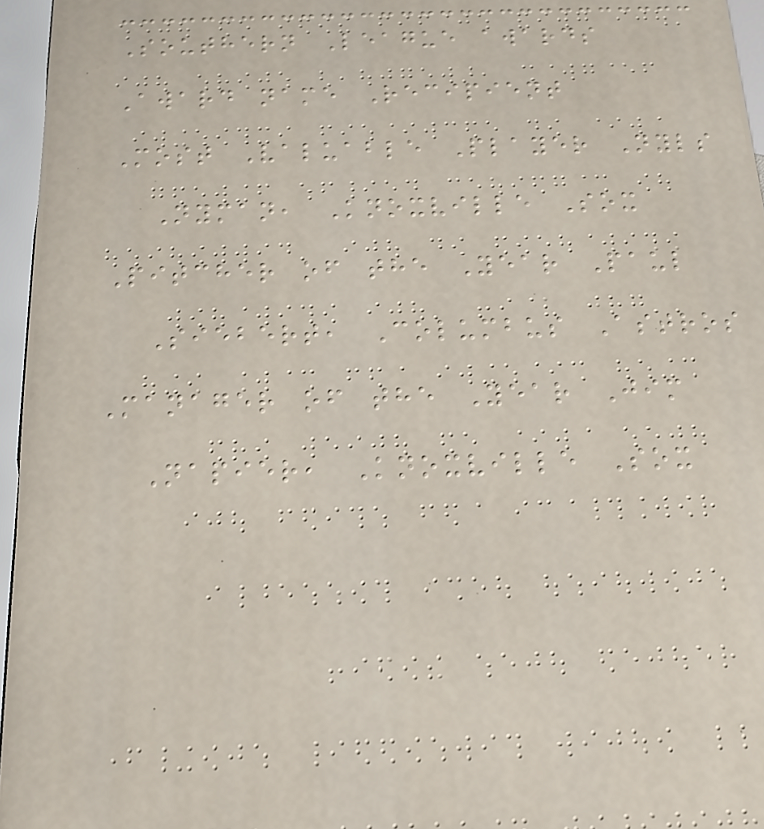Southern League awards
Award name Recipient
Most Valuable Player Nyls
Nyman, Knoxville Sox
Pitcher of the Year Paul
Siebert, Columbus Astros
Manager of the Year Jim
Napier, Knoxville Sox
